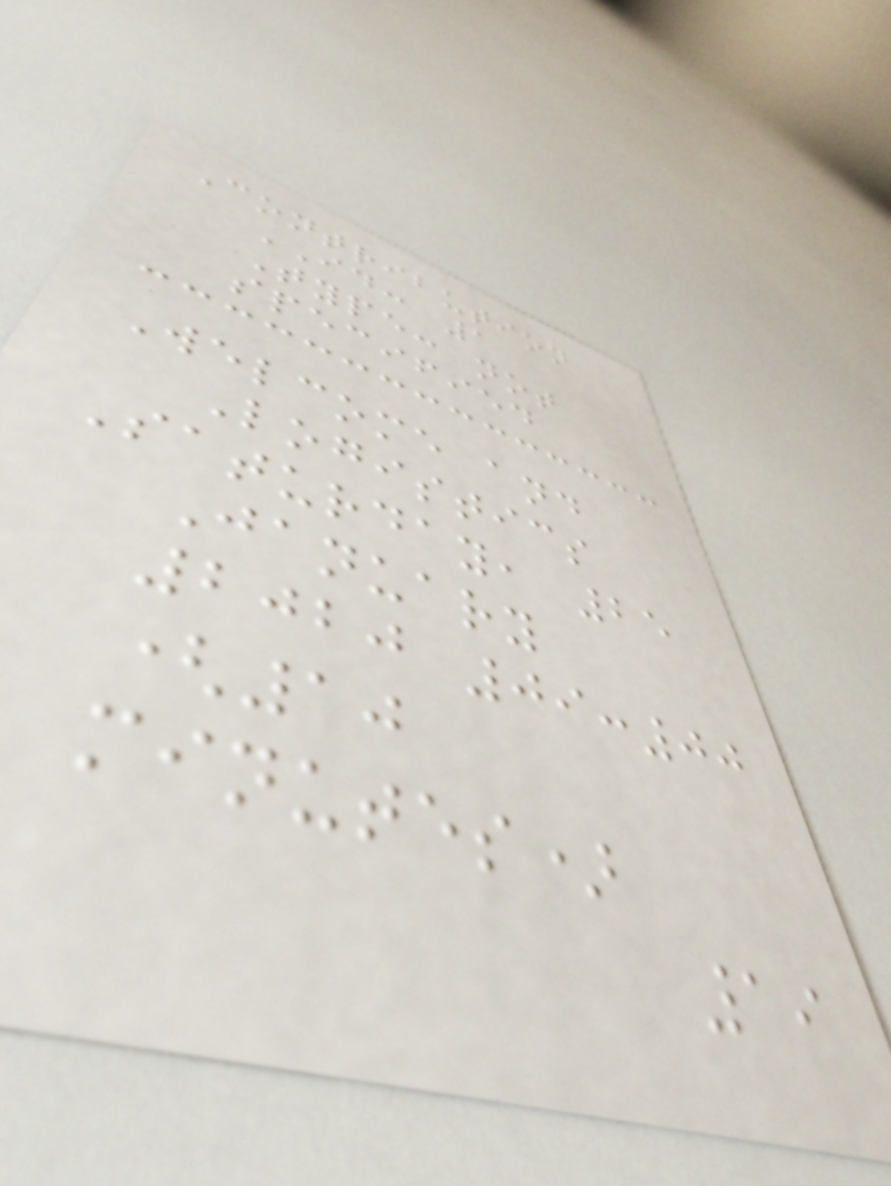Contribution
ID: 1
Type: not
specified
Welcome and
Logistics
Saturday, 25
January
2020 09:00
(10
minutes)
19
